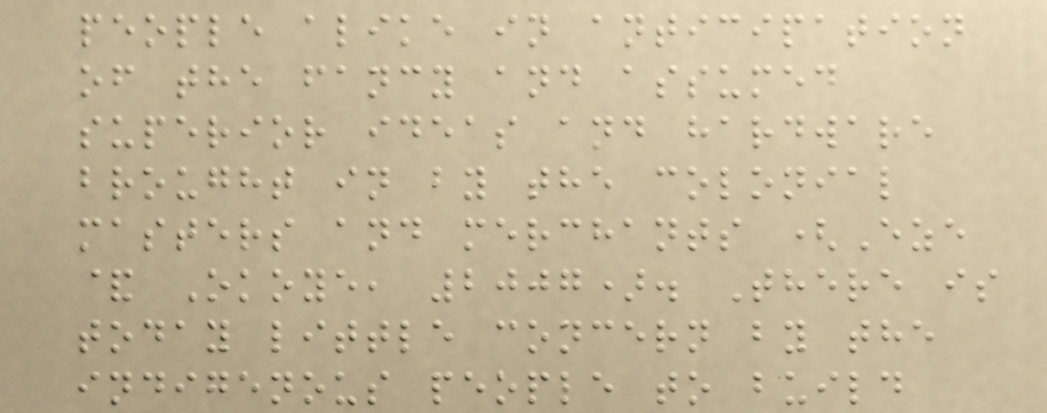people alike in anticipation
of the fancy and assumed
superior ideas and hardware
brought in by the colonial
masters and merchants (Eze
& Okoye, 2007). There is
today little concern by the
indigenous people to build
